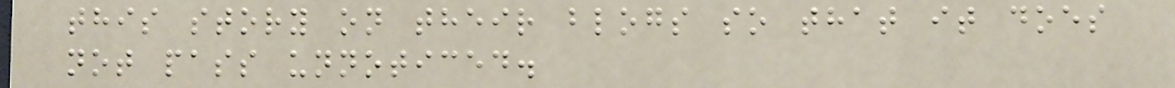this story on their blogs so that it does
not pass unnoticed.
